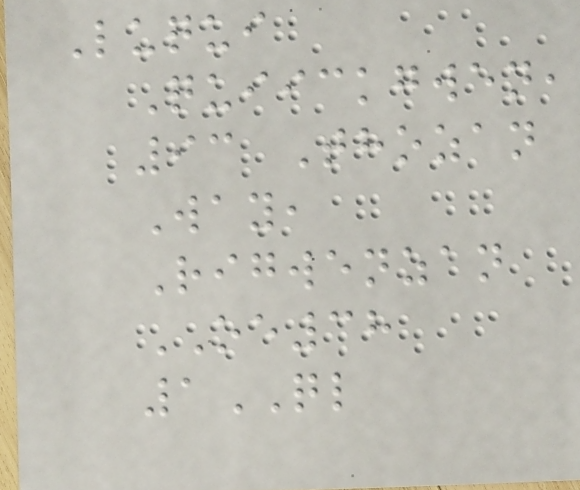Luqui
Quiickgwen,
93 Thozan
Way,
Rigwenzan
OE38
1QL
